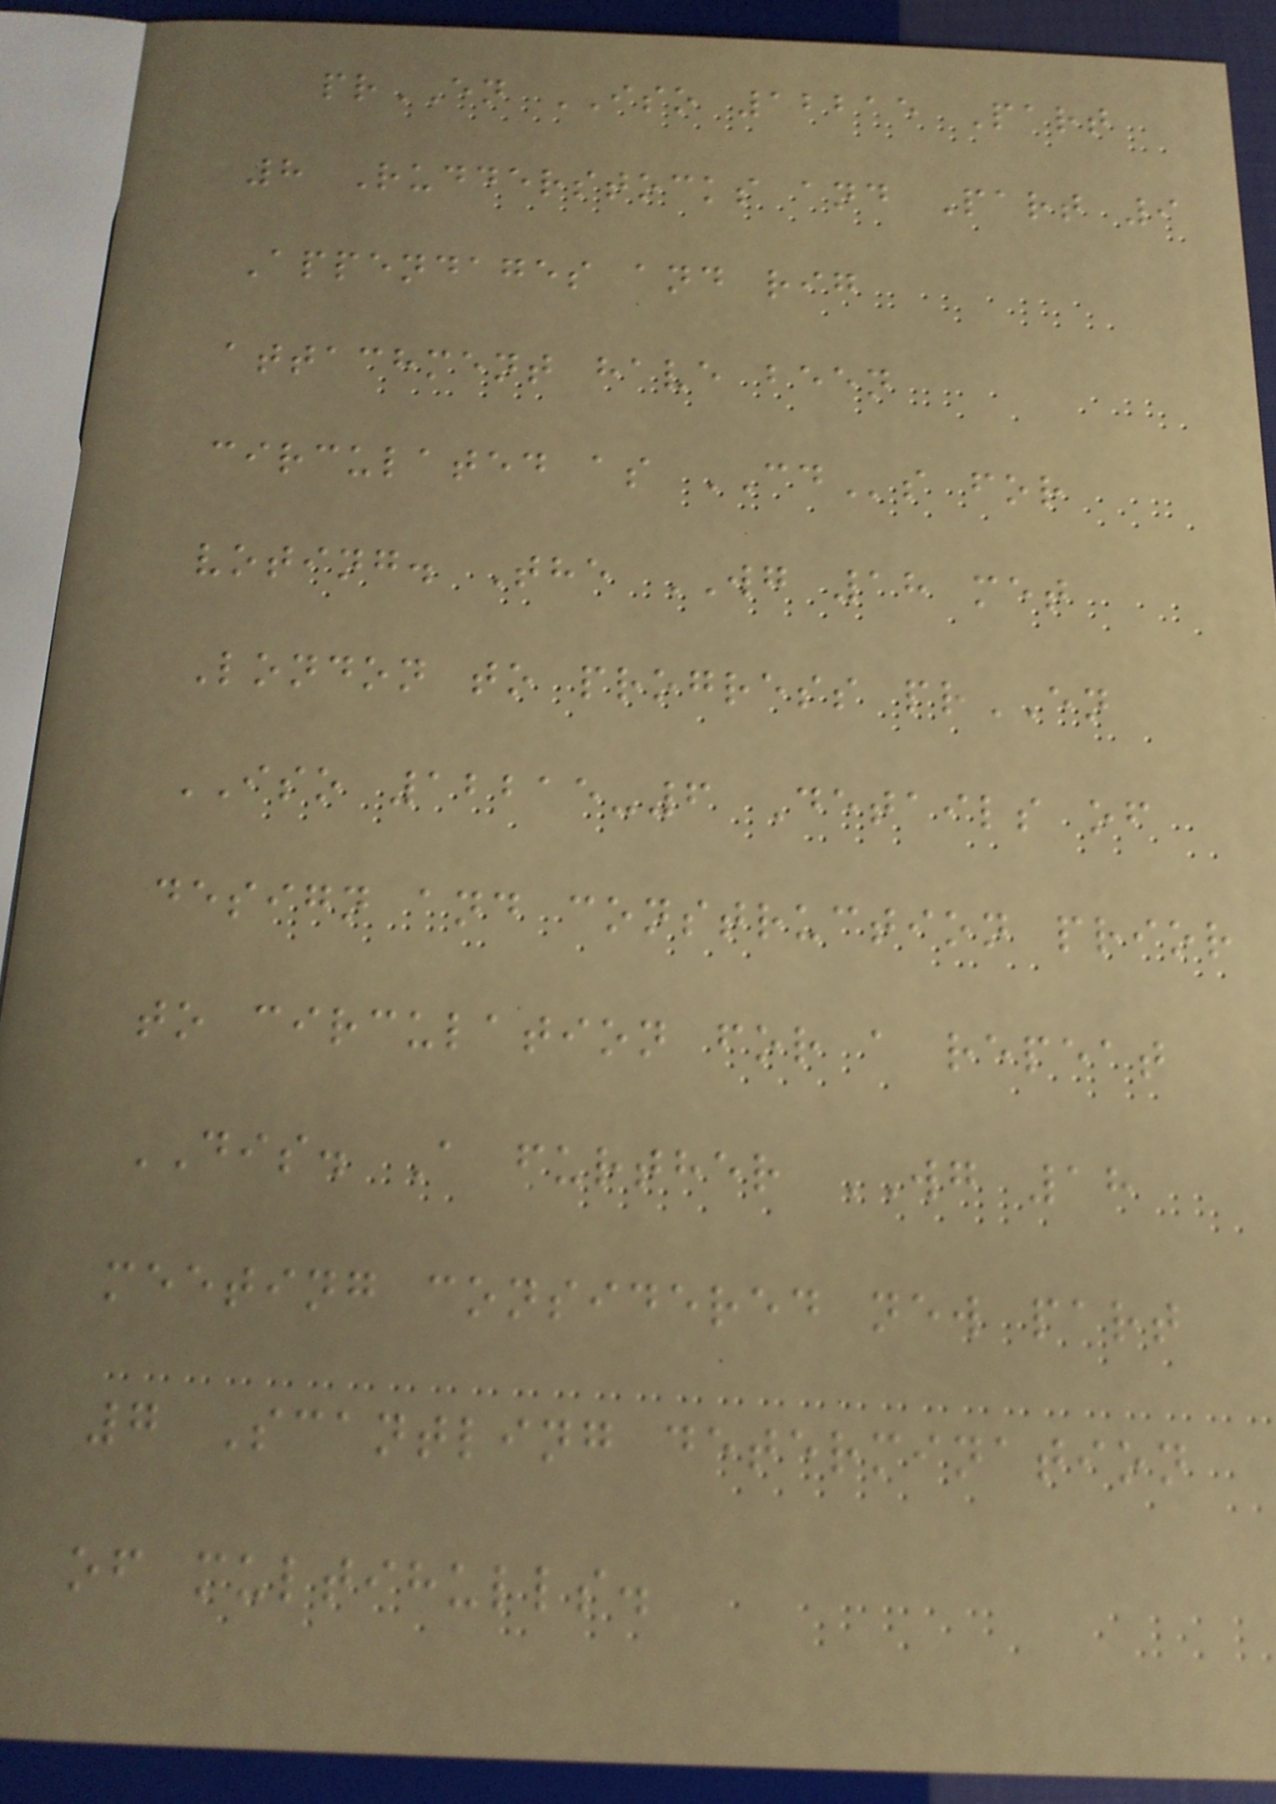prEN ISO 12215 Part
8 Rudderstocks and Part 9
Appendages and rig
attachment have been
circulated as CDs for
voting. The WG 18 met
London to progress prEN
ISO 12215-6 Details of
design and construction prior
to circulation for a repeat
DIS. A further WG 18
meeting considered new part
7 Scantling determination
of multihulls.
